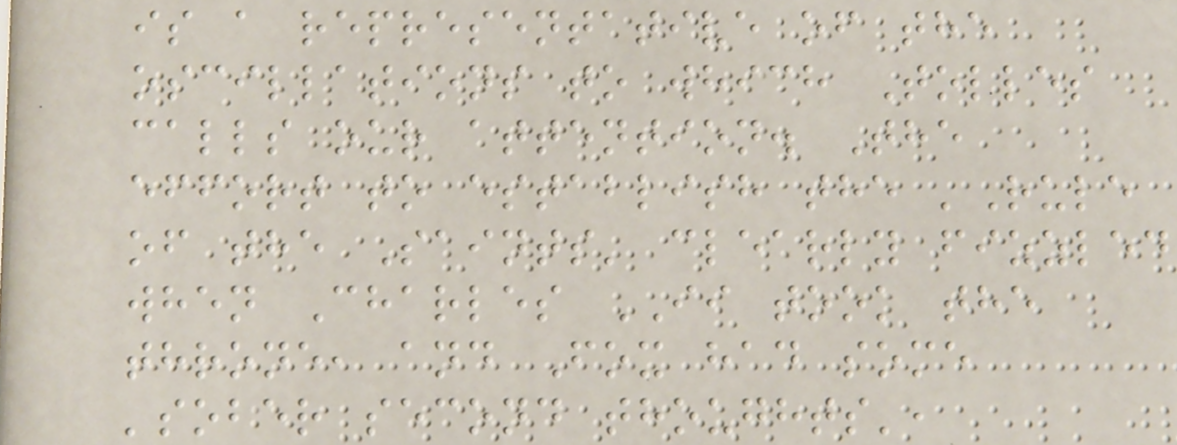is a representative of the
oscillations to which Tolles
calls our attention. The
effort to establish the 'Rule
of the Saints' clearly fizzled
when Charles II took the
throne, and Fox had some
'sober second thoughts',
